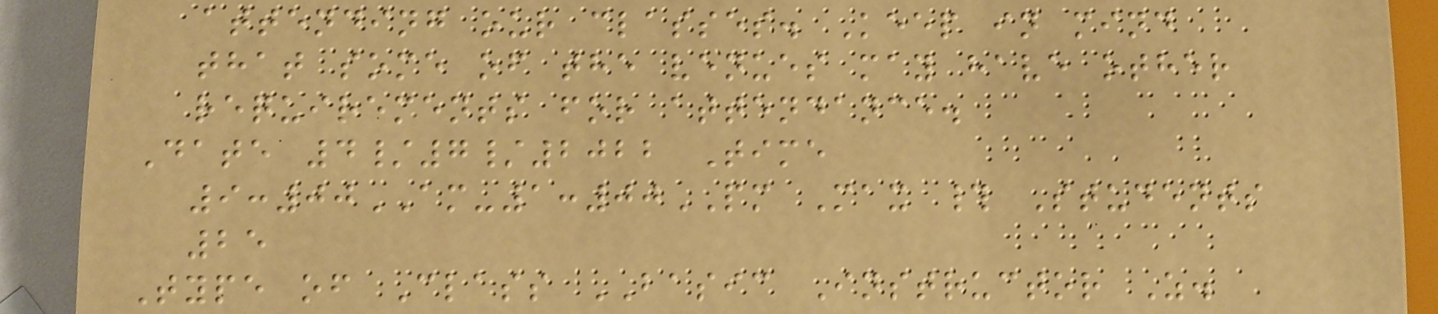attending our classes. Keep in mind
that some of the venues may have other
requirements for attendance.
Date 4/7/2022 Time
9:00AM-1:00PM Max # Students
25
Type of Class BASIC Instructor Z.
